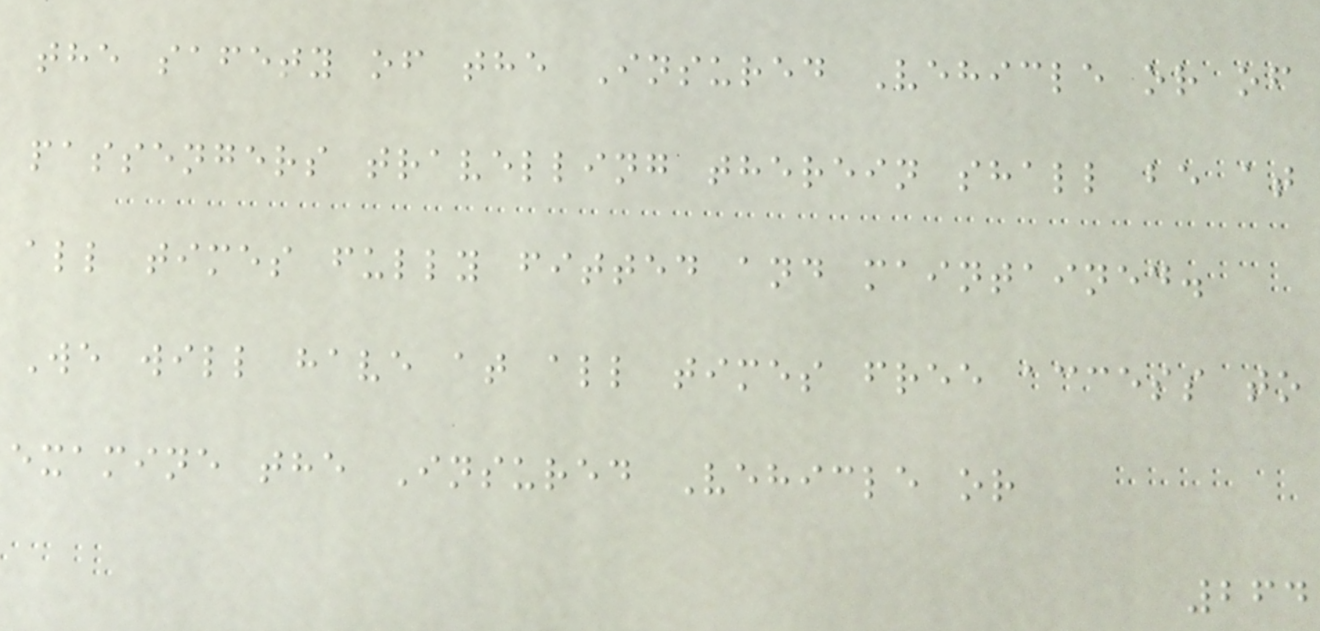the safety of the Insured Vehicle or of
passengers travelling therein shall be at
all times fully fitted and maintained.
We will have at all times free access to
examine the Insured Vehicle or
264
